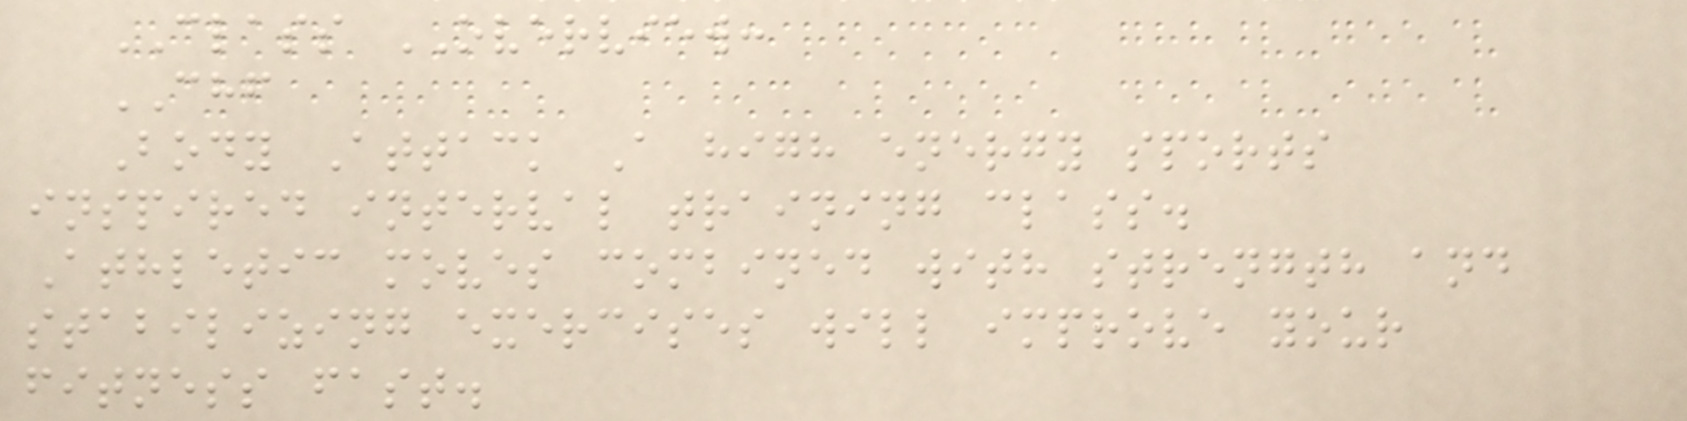CLASS OVERVIEW:
CHF
Body Attack A high energy sports
inspired interval training class.
Athletic moves combined with strength and
stabilizing exercises will improve your
fitness fast.
